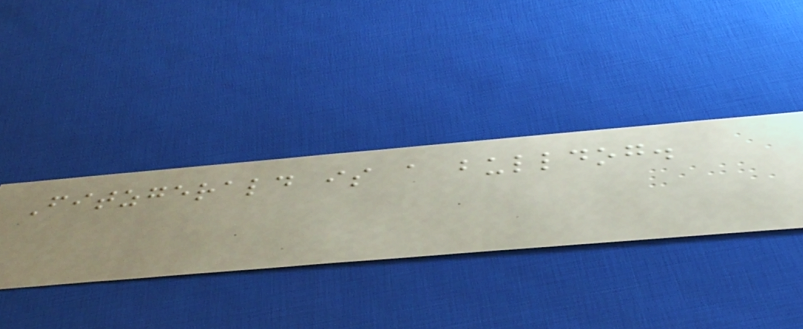Fitzgerald is a bulldog.
